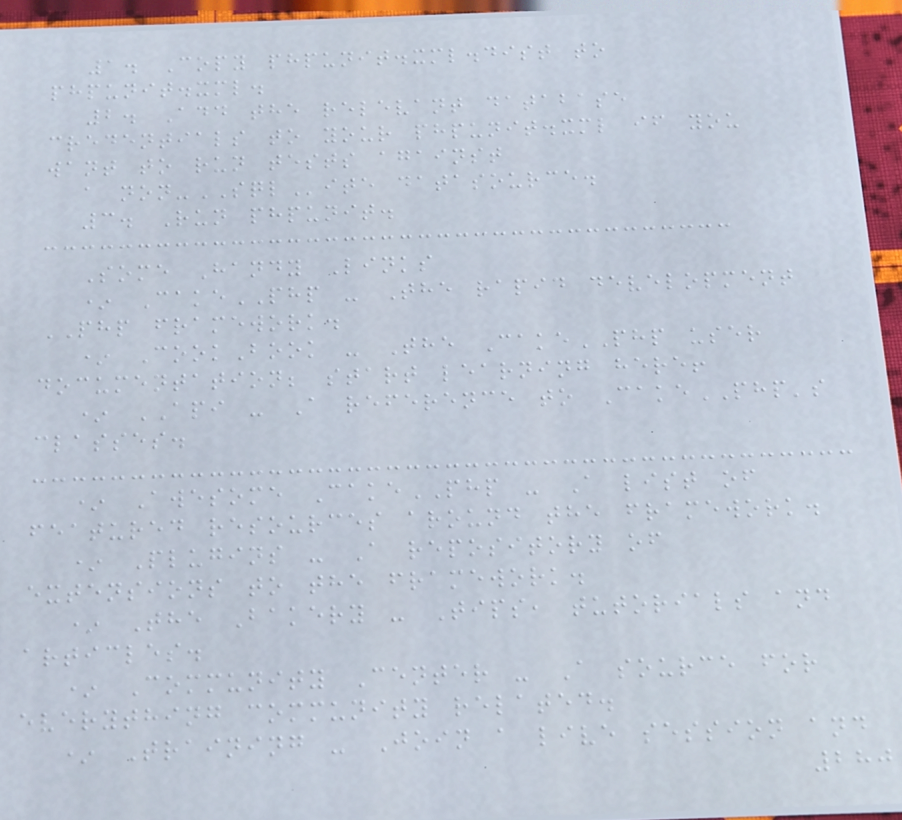1. Copy phpunit.xml.dist to
phpunit.xml.
2. Add the relevant database
credentials to your phpunit.xml if you
want to run tests against
a non-SQLite datasource.
3. Run phpunit.
Some Handy Links
* CakePHP - The rapid development
PHP framework.
* CookBook - The CakePHP user
documentation; start learning here!
* API - A reference to CakePHP's
classes.
* Awesome CakePHP - A list of
featured resources around the framework.
* Plugins - A repository of
extensions to the framework.
* The Bakery - Tips, tutorials and
articles.
* Community Center - A source for
everything community related.
* Training - Join a live session and
280
